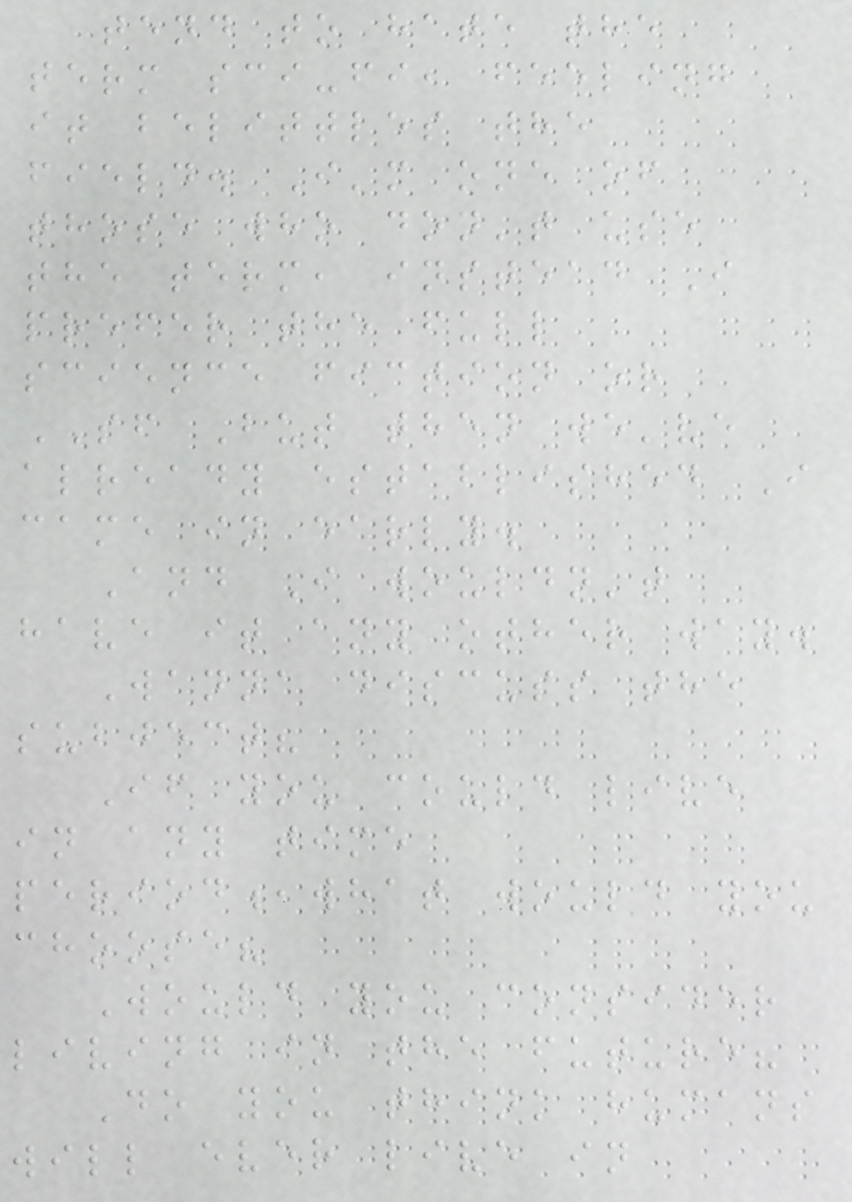tend to hate the
term sci-fi, feeling
it belittles the
field. I'm one of
those who don't use
the term, instead I
prefer the full
science fiction or
SF But then we've
already established I
came in early.
And I wouldn't
have it any other way.
Wanna discuss the
subject?
If you could live
in any time
period,what would you
choose?
Would you consider
living in the future?
Do you think humans
will ever live in
